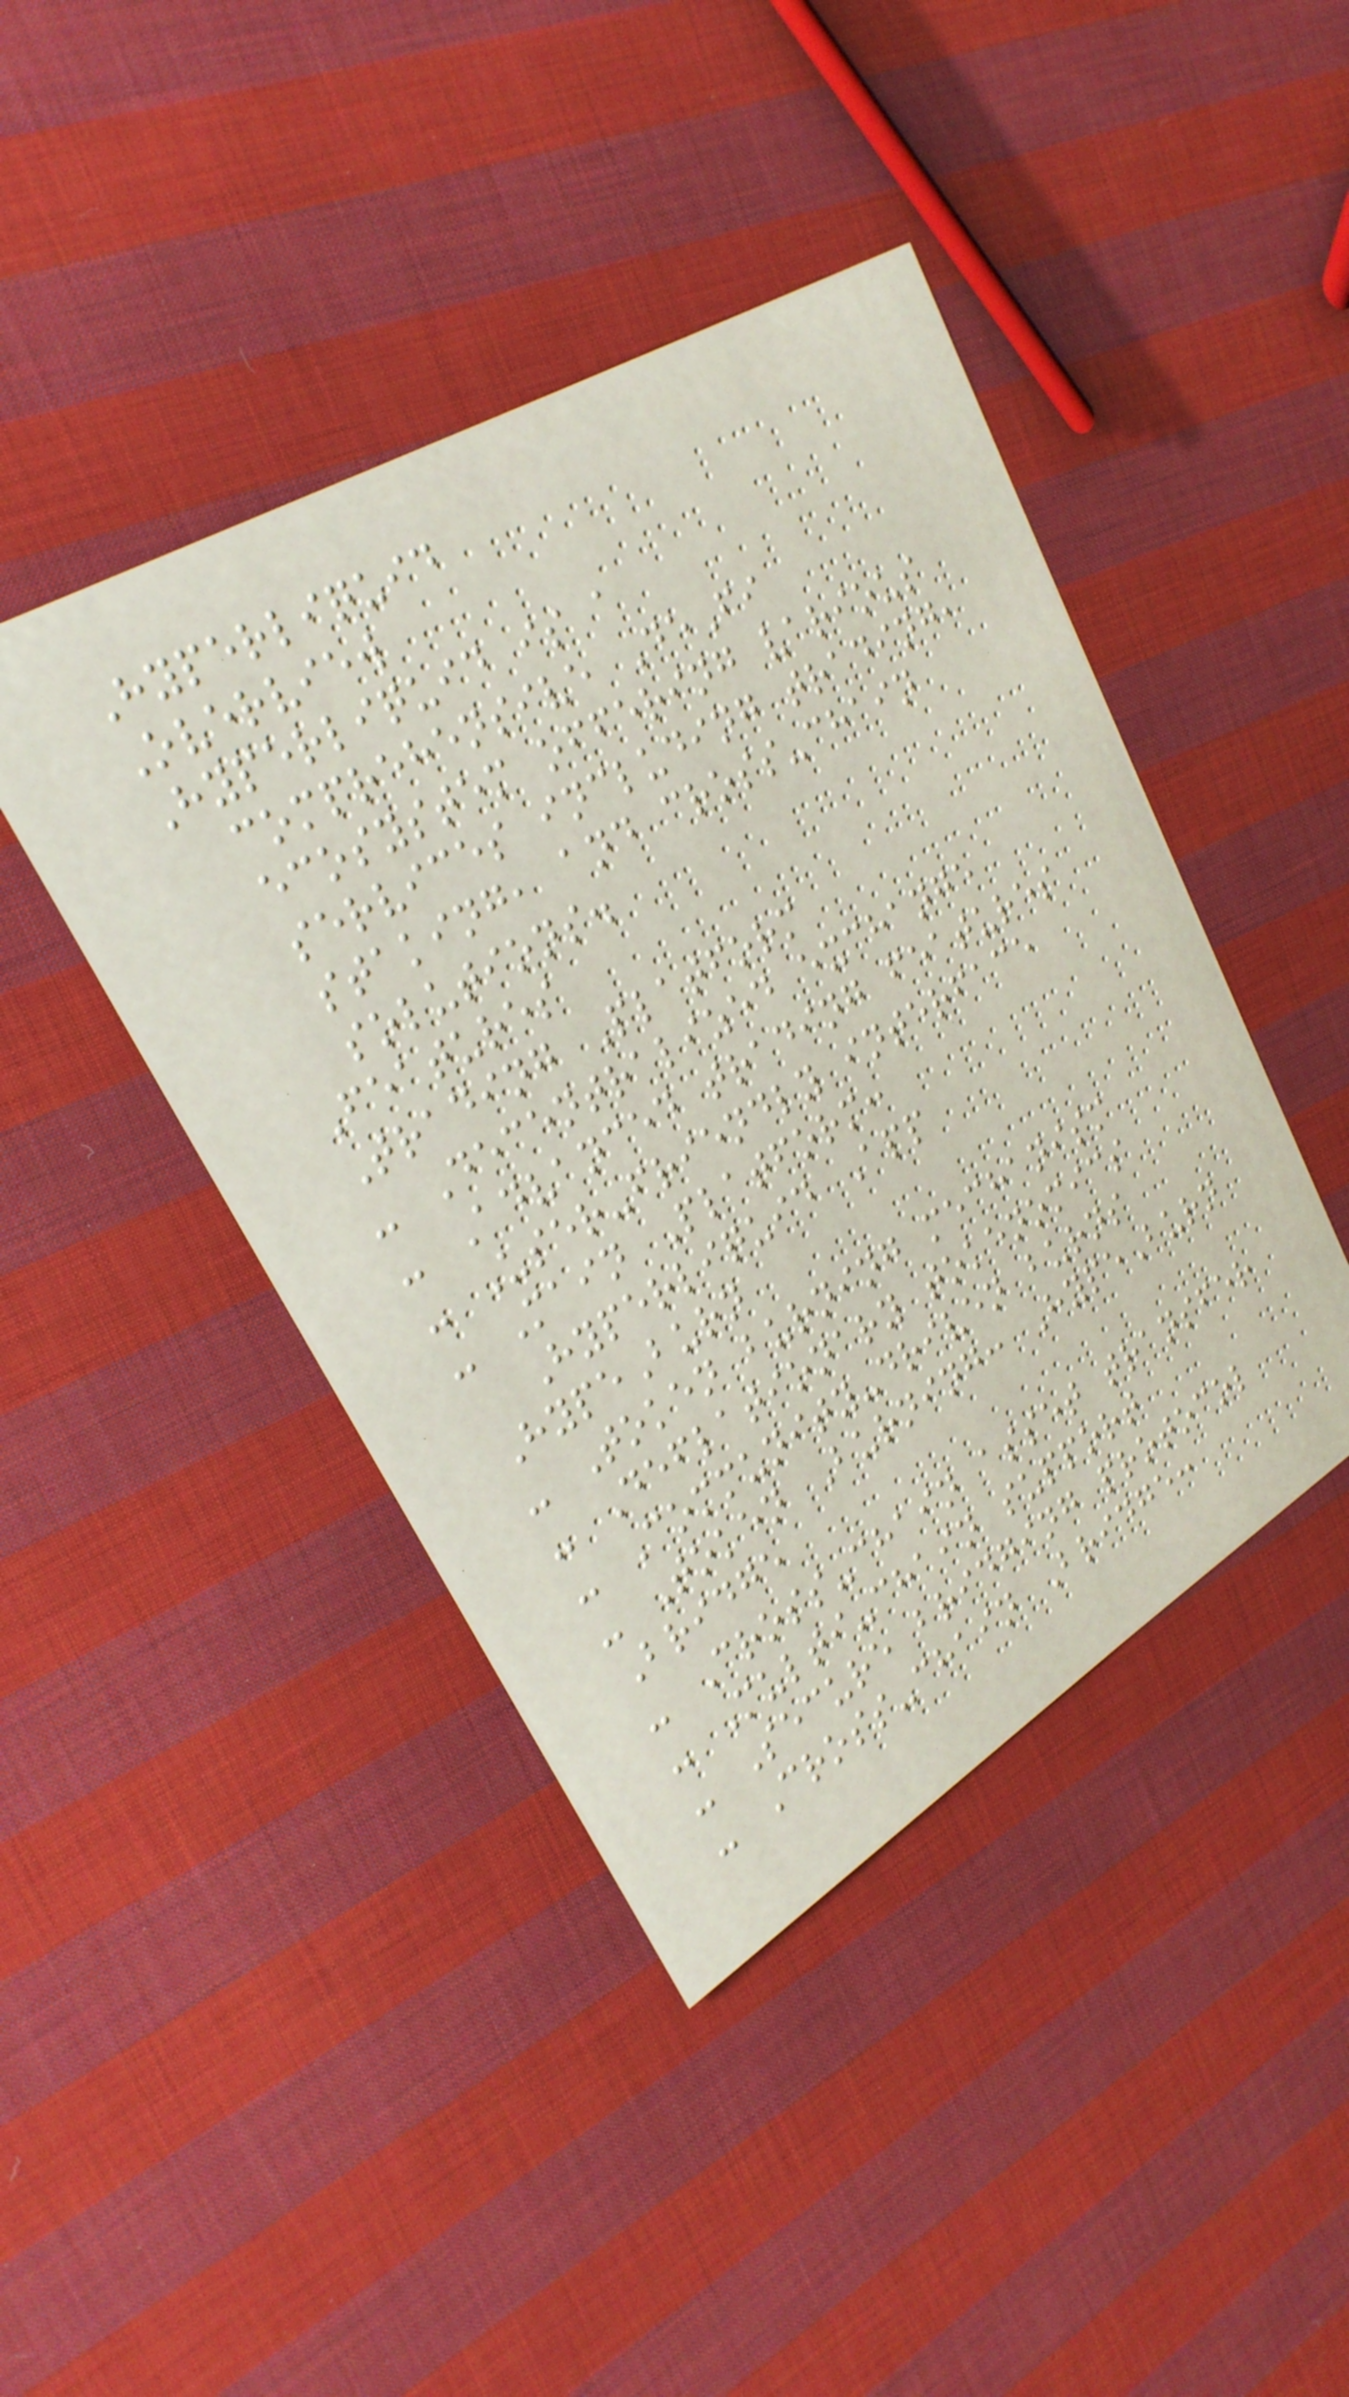Hyperliquid
Overview
Hyperliquid is a
comprehensive DeFi
ecosystem offering various
services including trading,
staking, and cross-chain
solutions.
Features
Trading Platform
- Decentralized exchange
- Advanced trading features
- User-friendly interface
- Main Platform:
Hyperliquid App
HypeBurn
- Token burning mechanism
- Deflationary tokenomics
- Community-driven burns
- Token Burning: HypeBurn
Bridge
- Cross-chain asset transfer
- Multi-chain support
- Secure bridging protocol
- Cross-chain Bridge:
